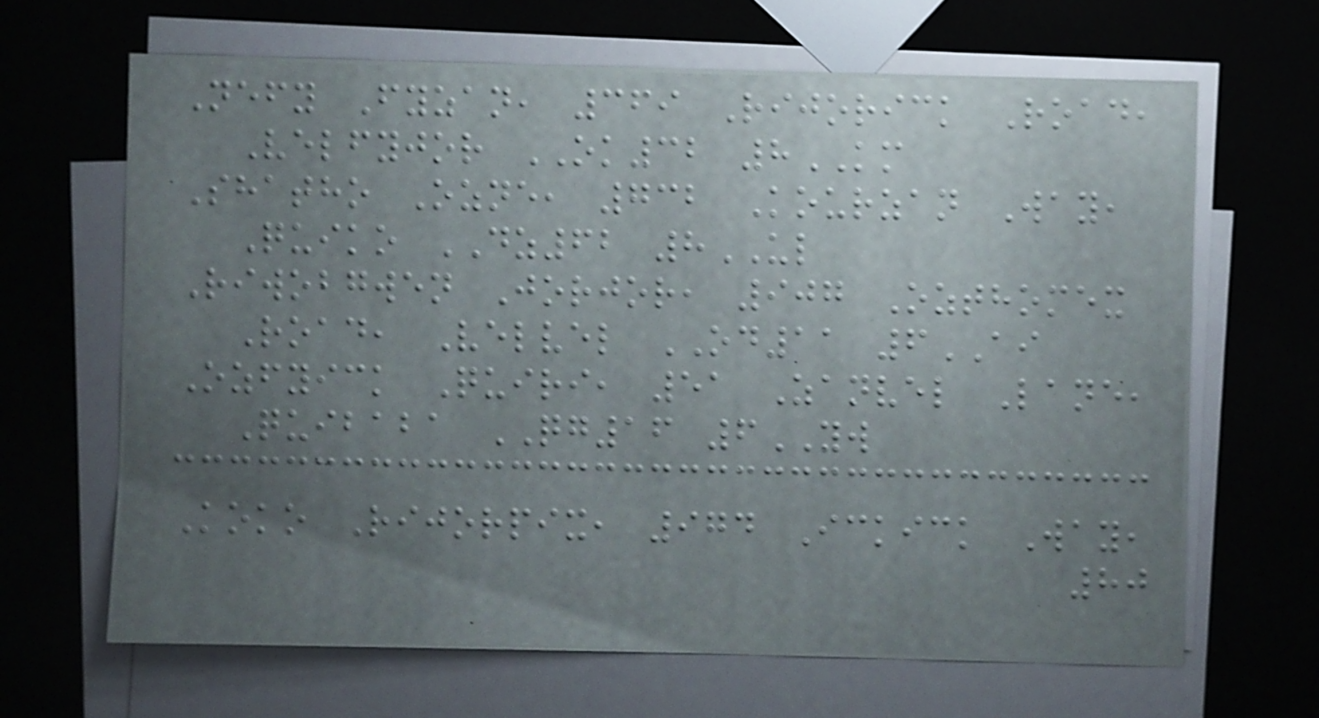Nefy Fyzan, 369 Rijorick Road,
Velfyjor OK32 8KM
Shatho Ozne, 732 Kourzan Way,
Quiko DZ62 8UL
Riwobgwen Jorjor, 907 Ozthomex
Road, Velvel OD11 6AI
Ozfyick Quiri, 51 Zanvel Lane,
Quibaba QG16 6YW
Koko Rijorpix, 974 Ickick Way,
80
